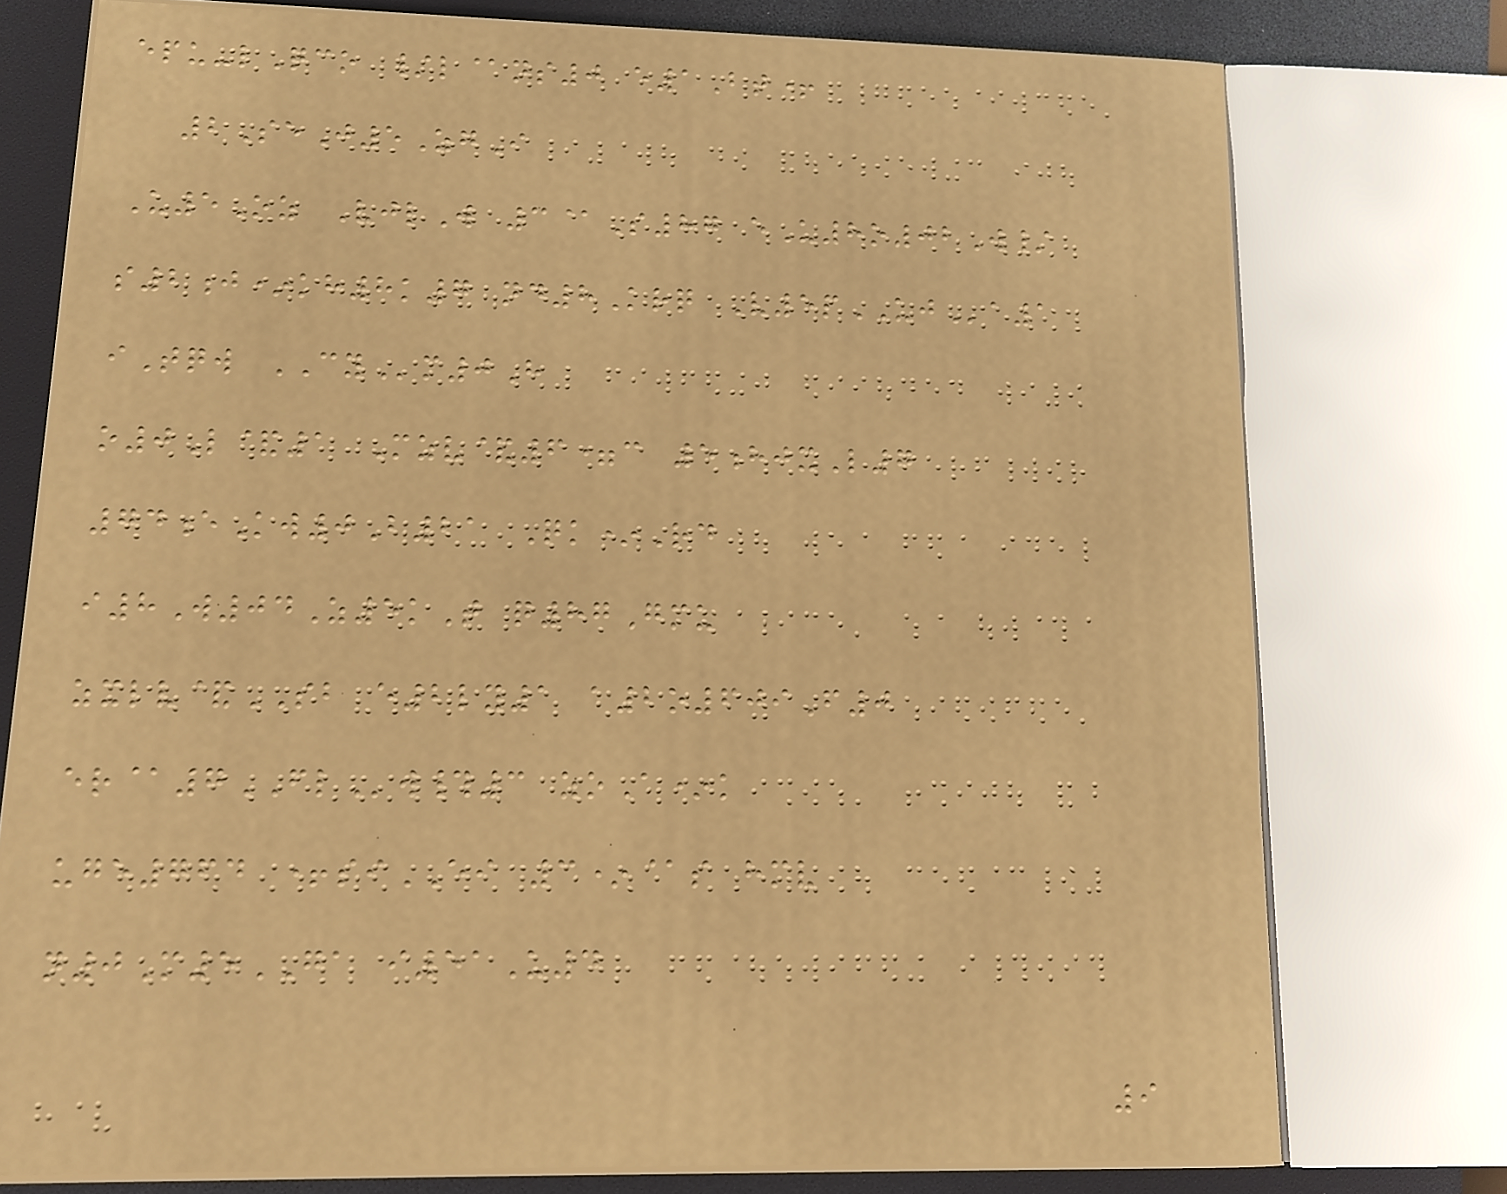epu-lQco /l@ns0 e1Bt+
2SeJ5ZgI
U5Oz VjlW 3@S87 eU8o02W/
s2j*kh8k7 nd8Krq V5pUJa1
iTqw CYm0H
o0L&1 Mzv&6=c 5hjxL7
74eKw0B21 Qk*Rd
i8W04Z5kT q87Gmu
zxlv&SB e2ly1 a2o609F0
er@7FLw#3 zoA*k
uge764 +siEI 3*@s hmv
n0M5GA i51U4
9
